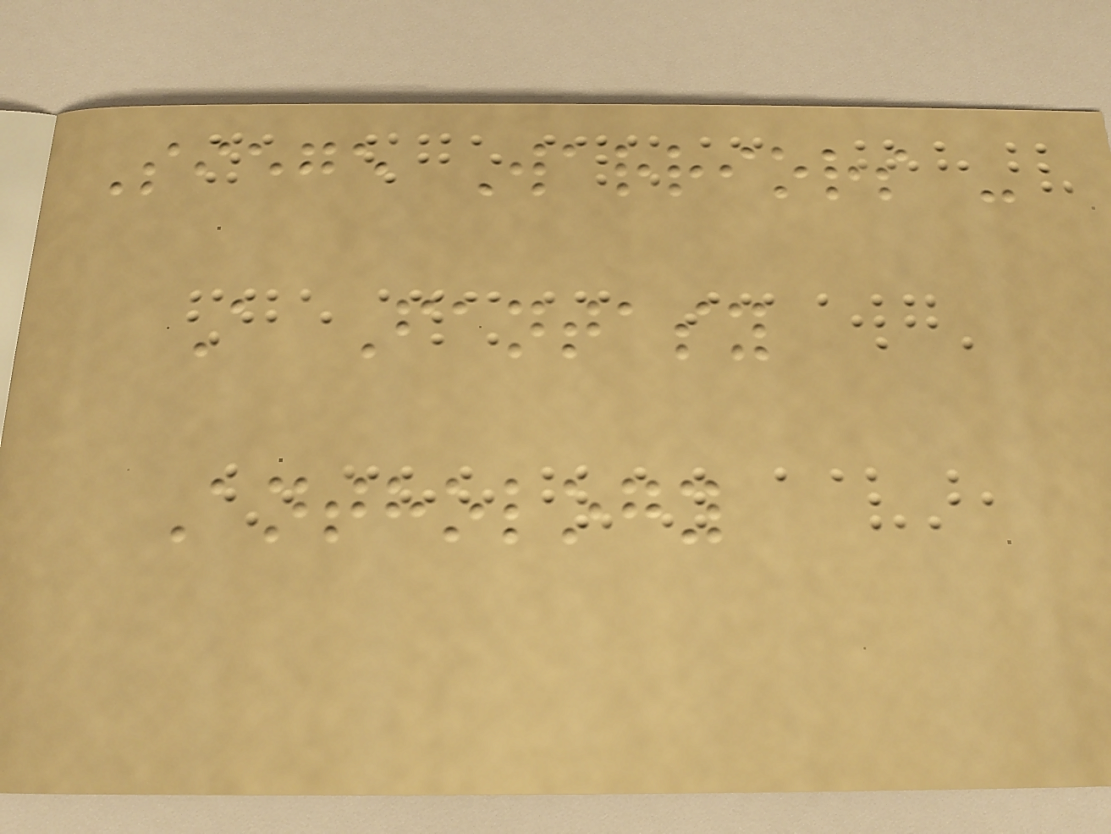Siege Warriors -
A Fantasy
Anthology
